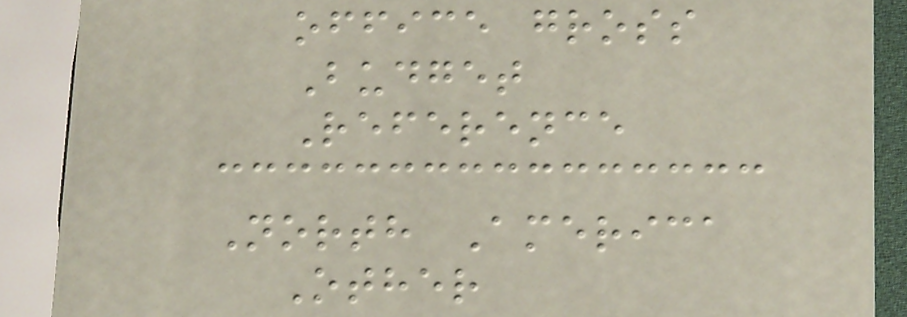office gross
Budget
Reference
North America
Other
